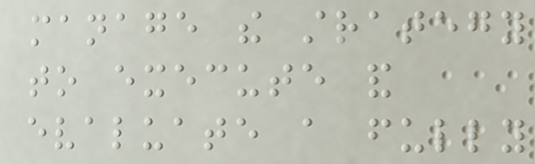manage the strategy
to execute and
evaluate a fully
